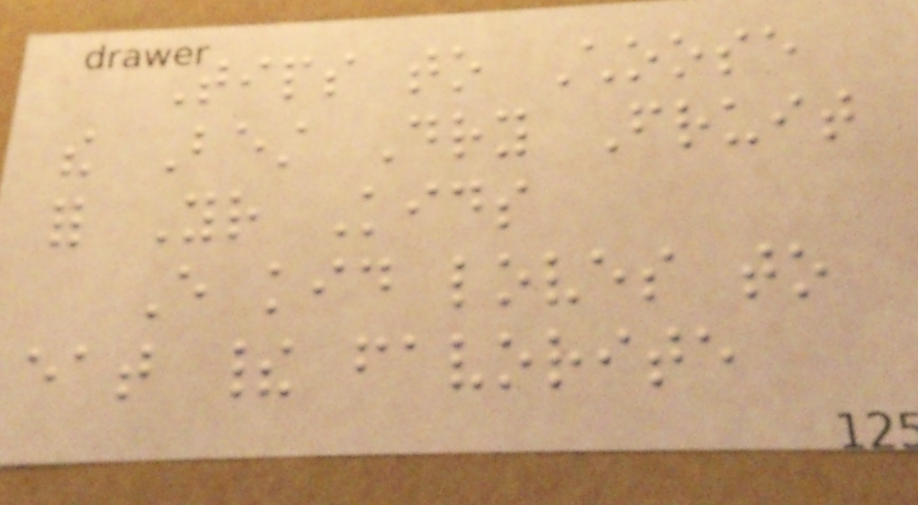Tips to Choose
the Best Dry Fruit
for Your Kids
Every kid loves to
eat their favorite
